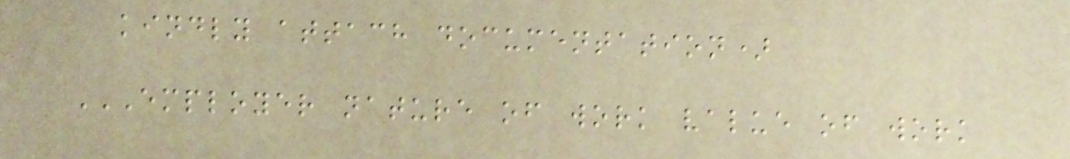kindly attach documentation)
EMPLOYER NATURE OF WORK VALUE OF WORK
